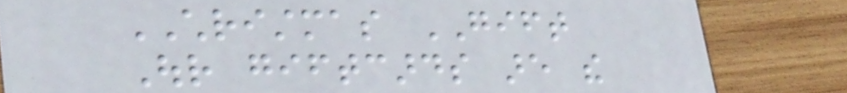CHRISTMAS GIFT
Our giftcards are the
